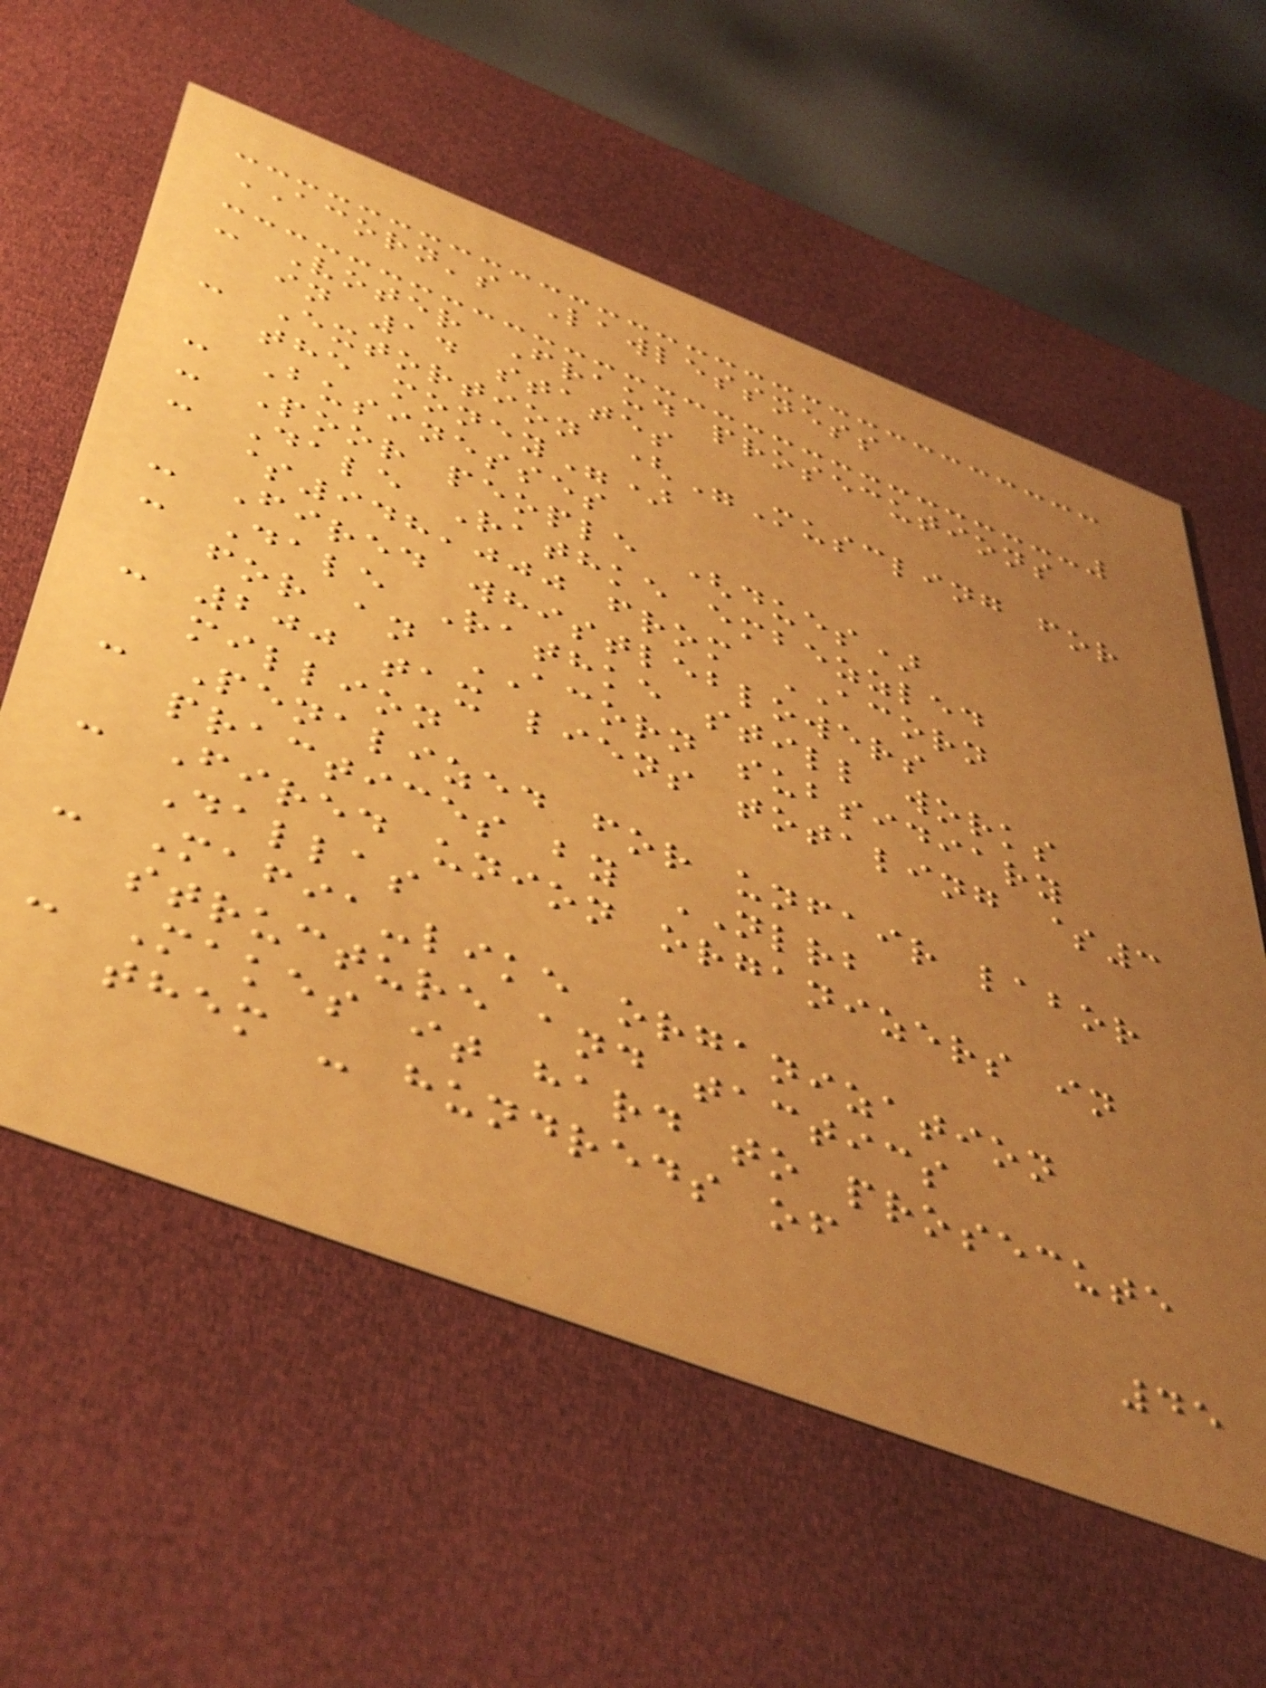ACORN's Lawlessness
- Voter Fraud prosecutions
in 14 states
- Extortion ("Muscling for
the money")
- Businesses
- Poor people (dues)
- Dale Rathke embezzled
$948,000 from ACORN
- Fired whistleblowers
- Dale Rathke still works
for an ACORN subsidiary
- 200 tax liens totaling $3
million
- Penalized for unfair labor
practices by NLRB
- Fired union organizers in
Dallas
- Mafia-like organization
structure and tactics
- Makes it hard to prosecute
them - hundreds of
45
